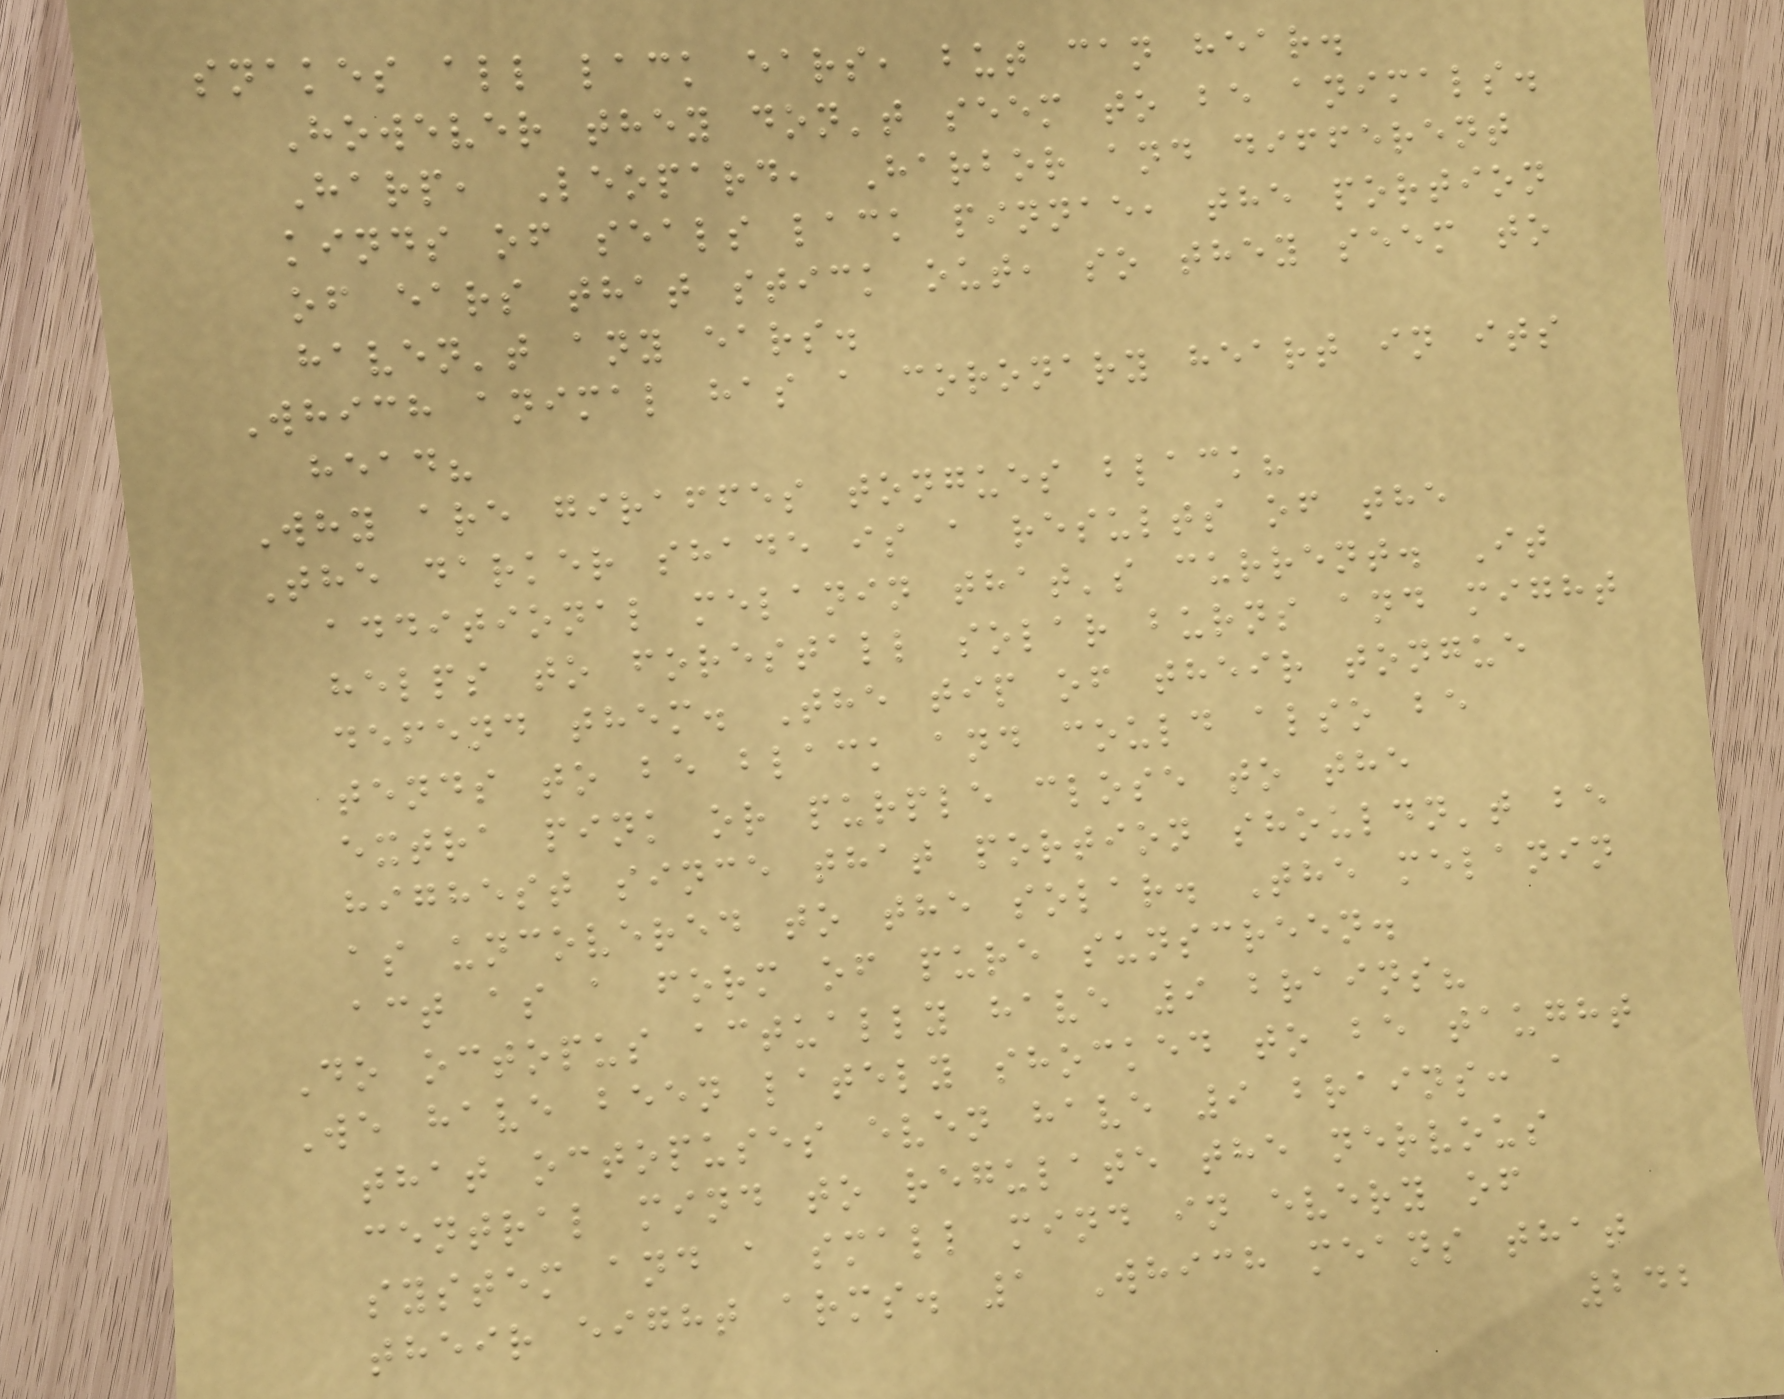snakes all lack ears, but can hear.
However they don't seem to be animals.
Harp, Leopard, Harbor and different
kinds of seals lack pinnae, the portion
of ears that stick out, so they seem to
haven't any ears.
Which animal has a coronary heart in its
head?
Why are giraffes tongues black?
The darker shade is a results of the
additional melanin that's current. It
helps to forestall solar burns and might
defend them. The tip of their tongue
tends to be black and could also be
extra pink or purple close to the
highest since that portion shouldn't be
as uncovered to the solar. The melanin
act as a form of pure sunscreen.
Do octopus actually have 9 brains?
We have been lately shocked to be taught
that octopuses even have 9 brains: a
central mind to regulate the nervous
system and a small mind in every of
their eight arms. 1 Which means that
242
